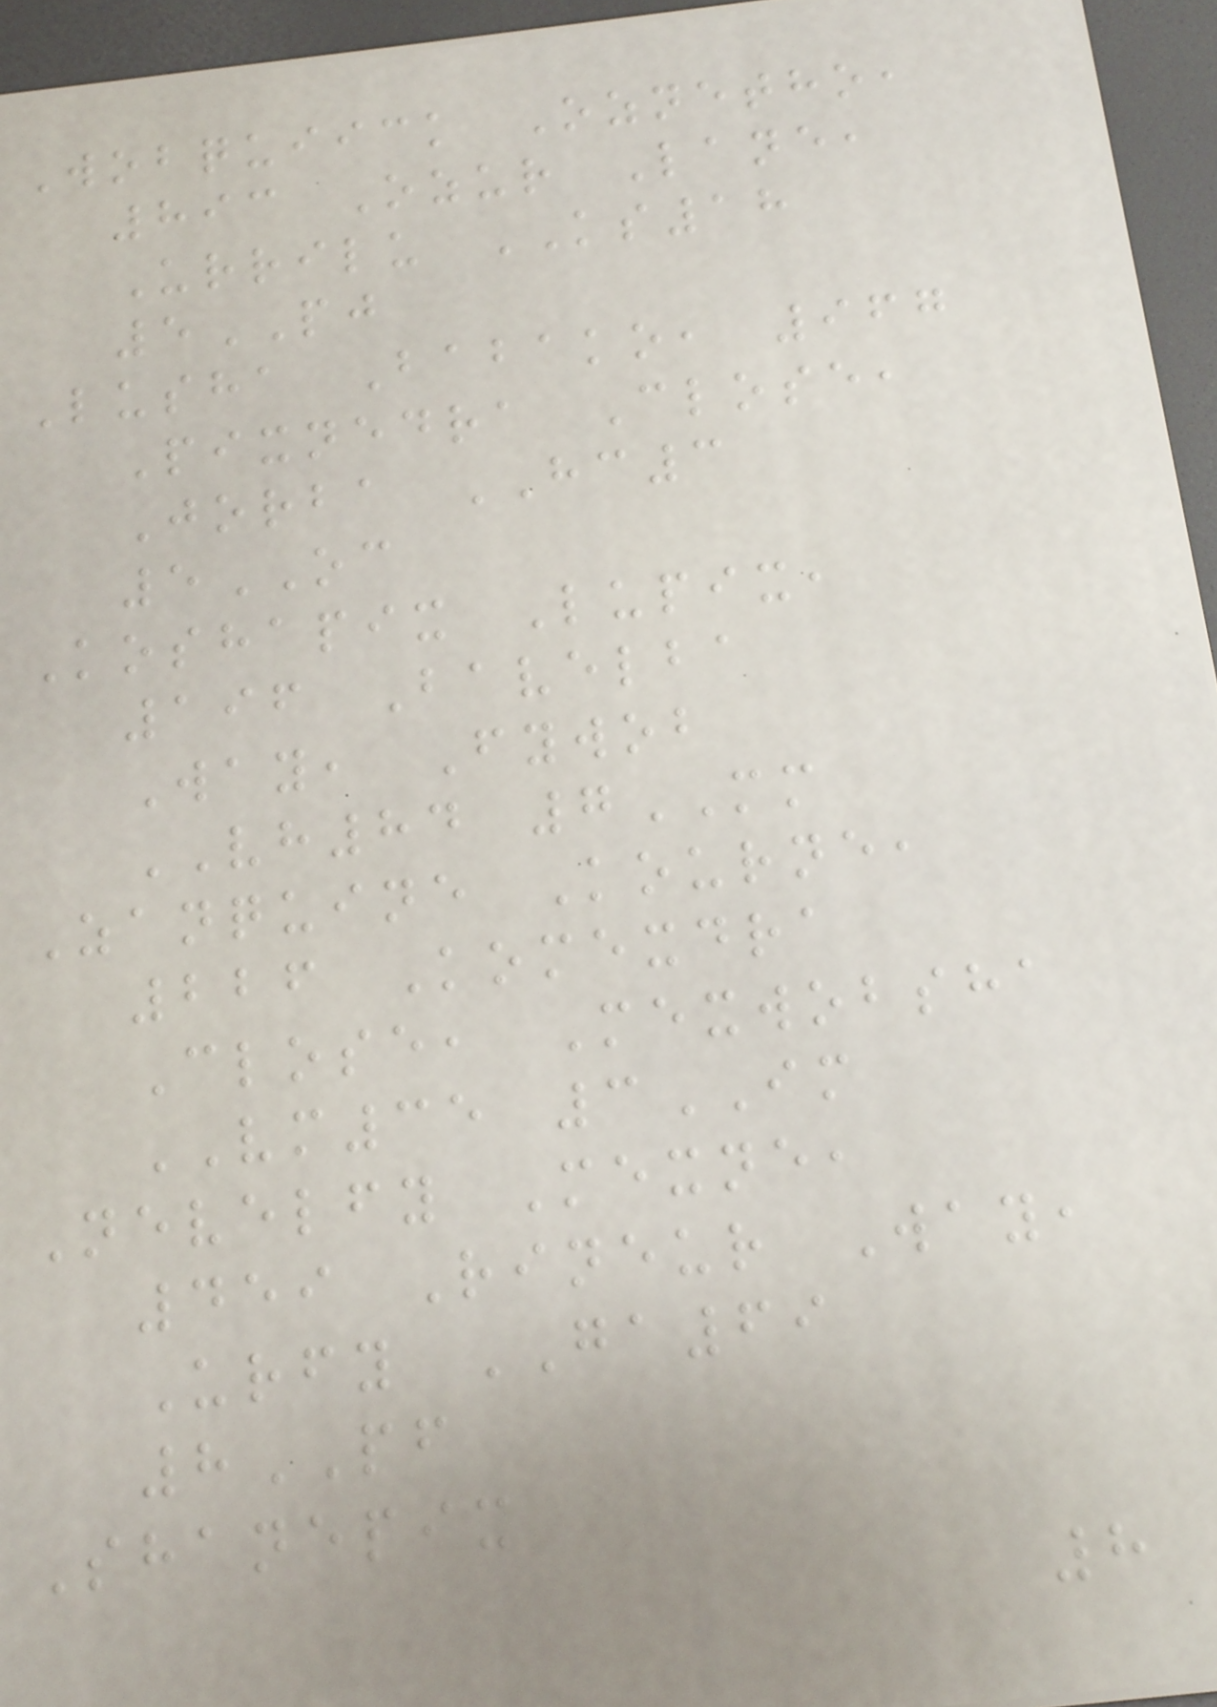Wobquiick Oznetho,
893 Ozur Lane,
Urrilu KS18
5PJ
Lusha Babako, 967
Pixnedra Close,
Jorba HC3
5OC
Koshapix Lupix,
196 Bavelba
Way, Fywob
VH84 7MM
Zanquine Kourne,
226 Komexdra
Close, Mexwobsha
VM35 3IM
Nevelfy Mexne,
459 Rineur Way,
Urfy GA69
8PF
Shanepix
8
